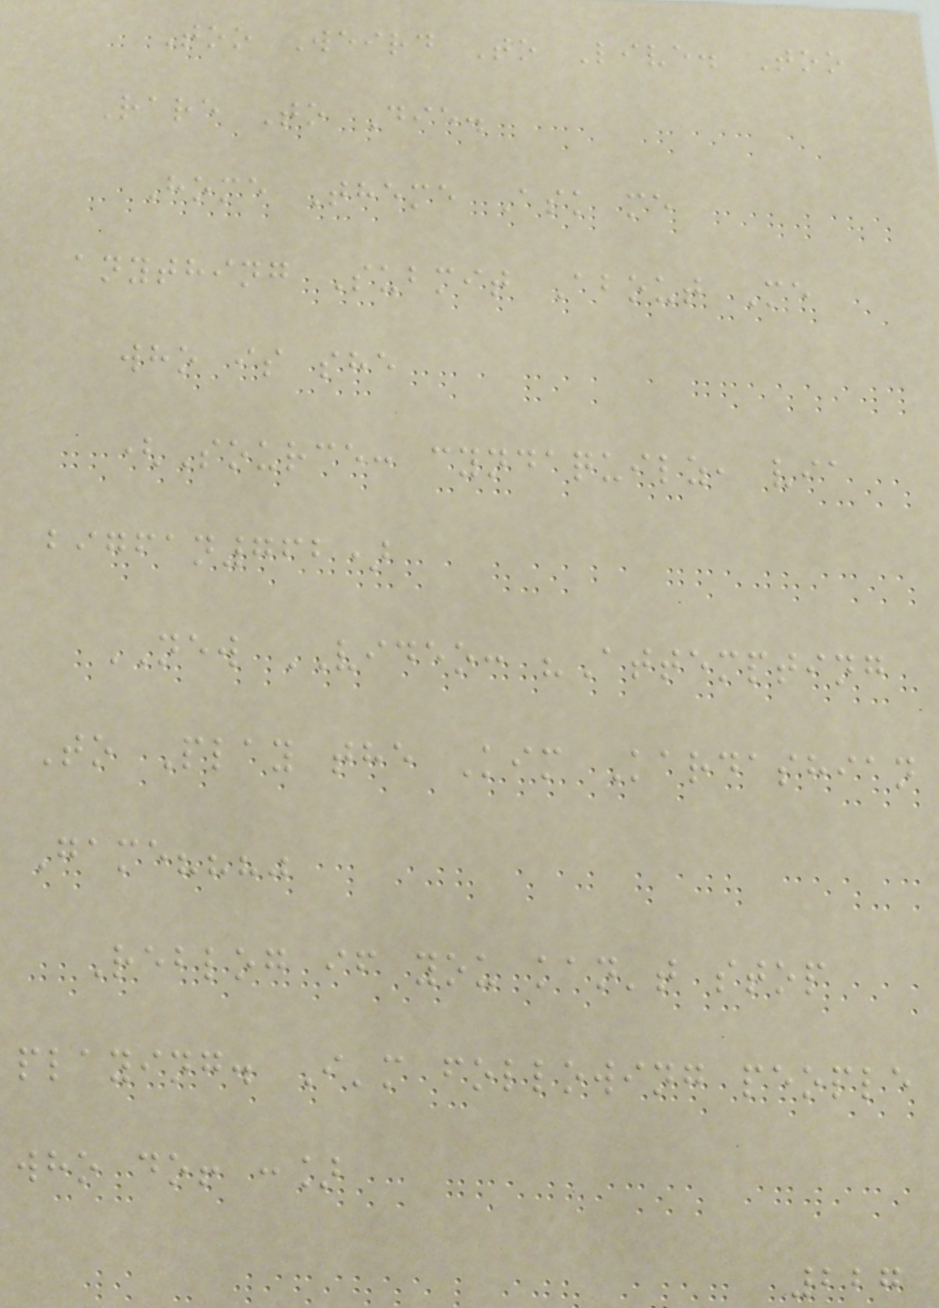Too Weird To Live. Too
Rare To Die.
Home Theme Ask me
anything Submit About Me
who is she
(Source: cyndaquilz, via
bigfan762)
NEW VIDEO: "Attempting
To Play the Kim Kardashian
Game???"
Reblog if you kan't stop
playing. I'm following people
who do! :]
227
